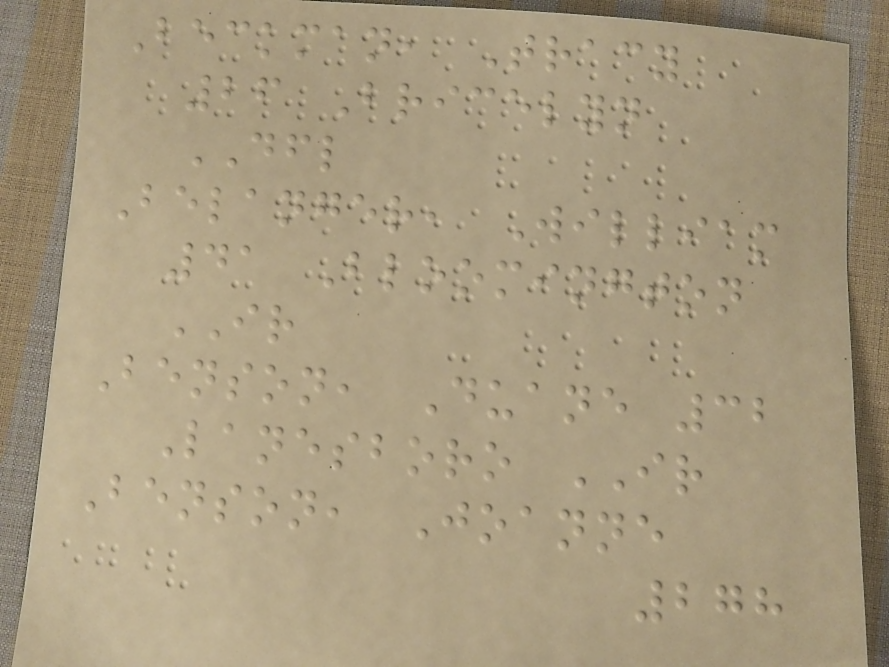Beckman, Tracy
26 Bricelyn
DFL
Belanger, William
41 Bloomington
IR
Benson, Duane 32
Lanesboro IR
Benson, Joanne
278
